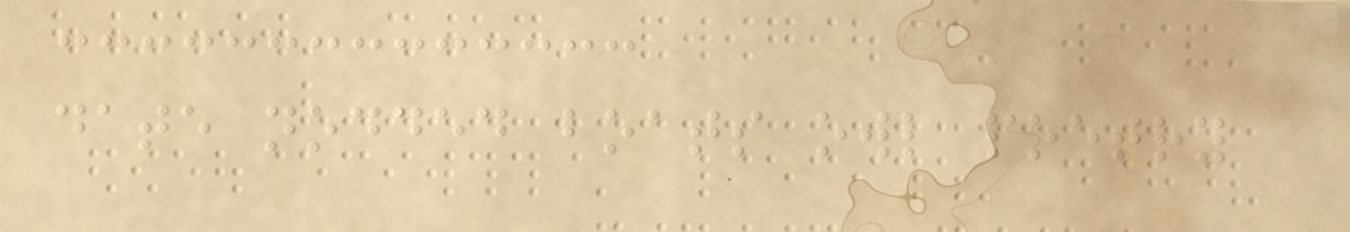date nodded boats owl poetry
